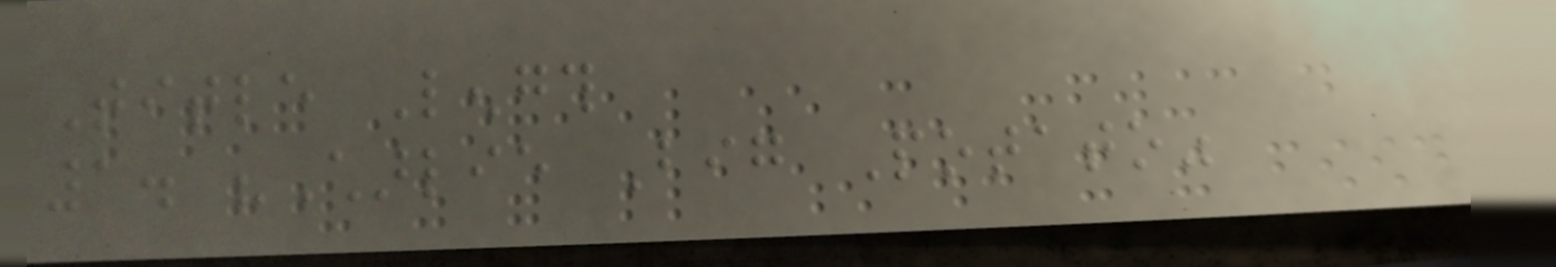Title Length
1. "Charlie Big Potato"
